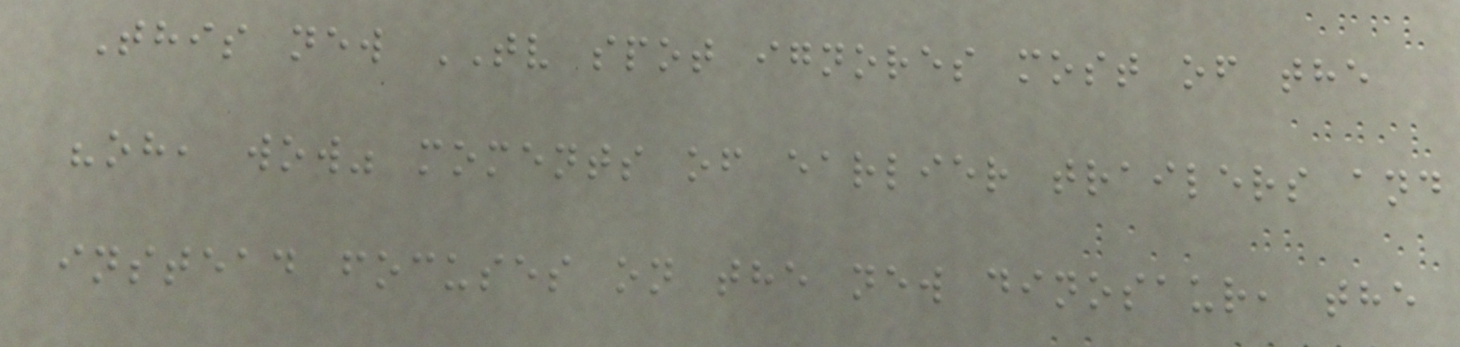This new TV spot ignores most of the
"oh, wow" moments of earlier trailers and
instead focuses on the new dinosaur, the
